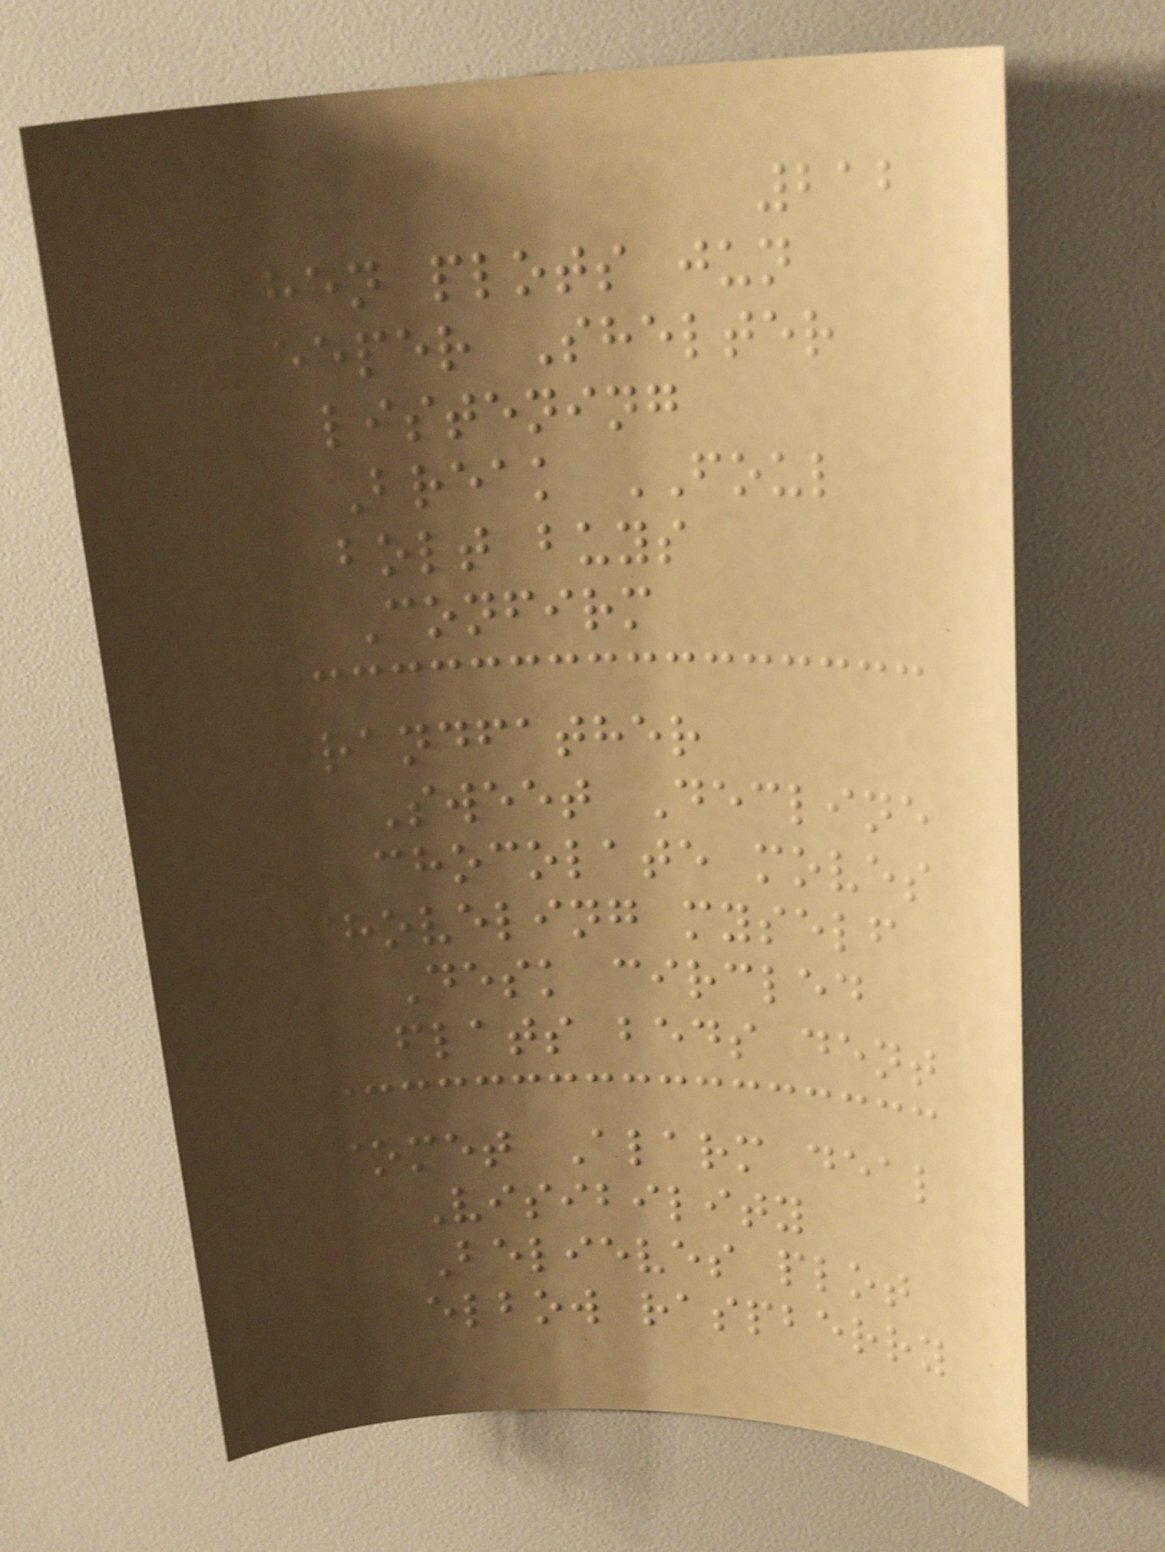212
then plots jun
keeper Shelter
listening
Break FOUL
bolt buys
Confirm
grandfather
Sweet Decline
chocolate moves
shoveling myself
Desk circled
flats beds dent
comet Alarm deal
Visibility
Believes plot
elbow raspberry
